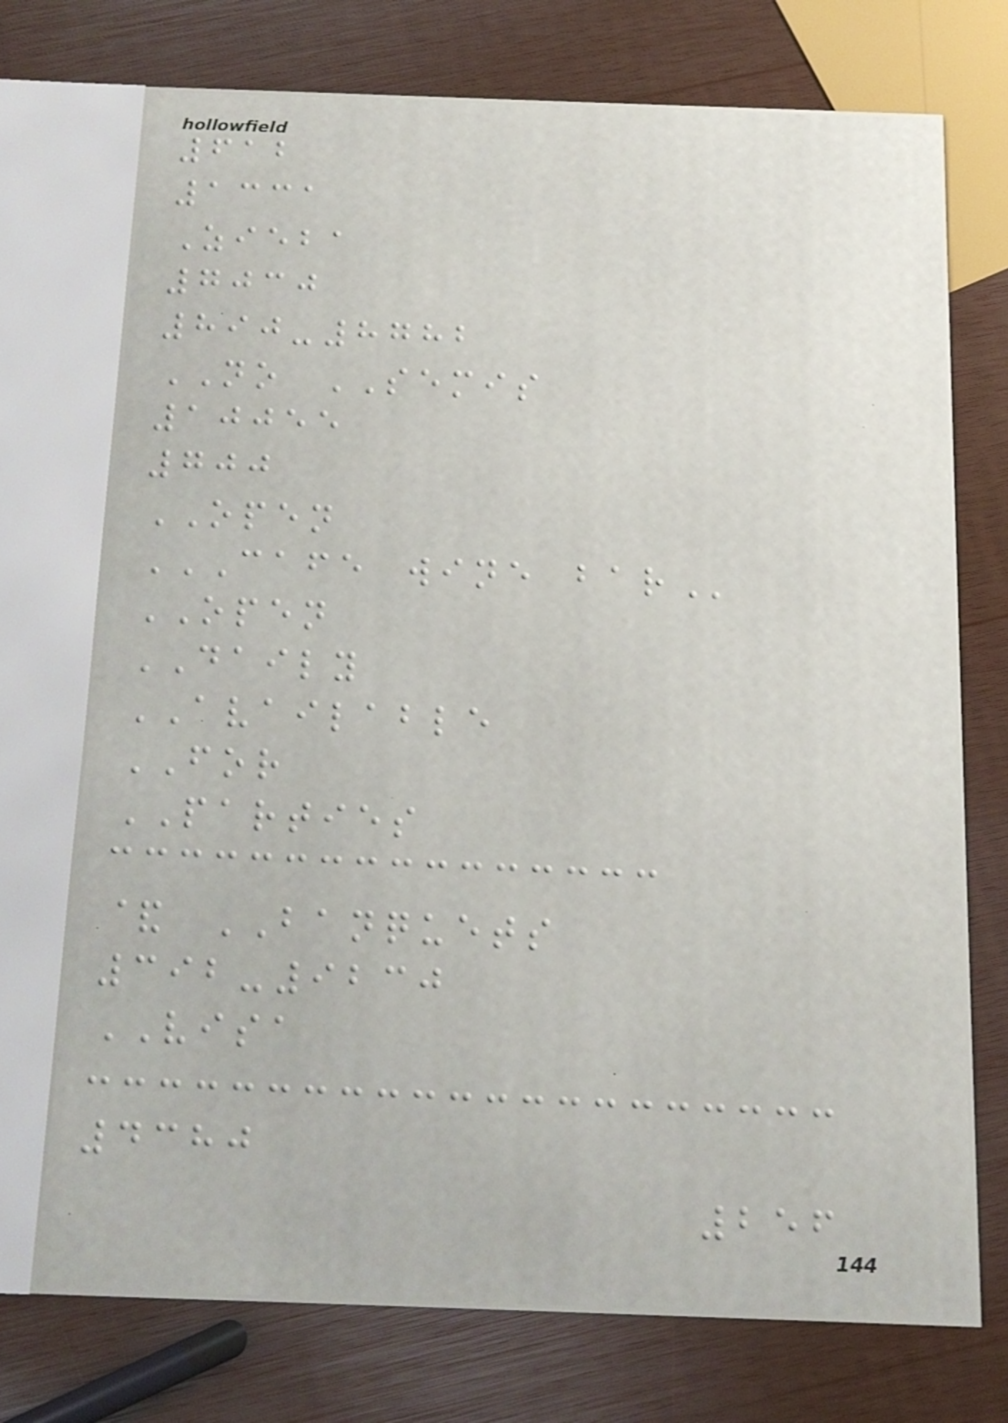612
1331
Zieba
7030
890-8782
NO SEMIS
10055
700
OPEN
CAFE WINE BAR
OPEN
DAILY
AVAILABLE
FOR
PARTIES
& BANQUETS
392-9230
VISA
4380
256
